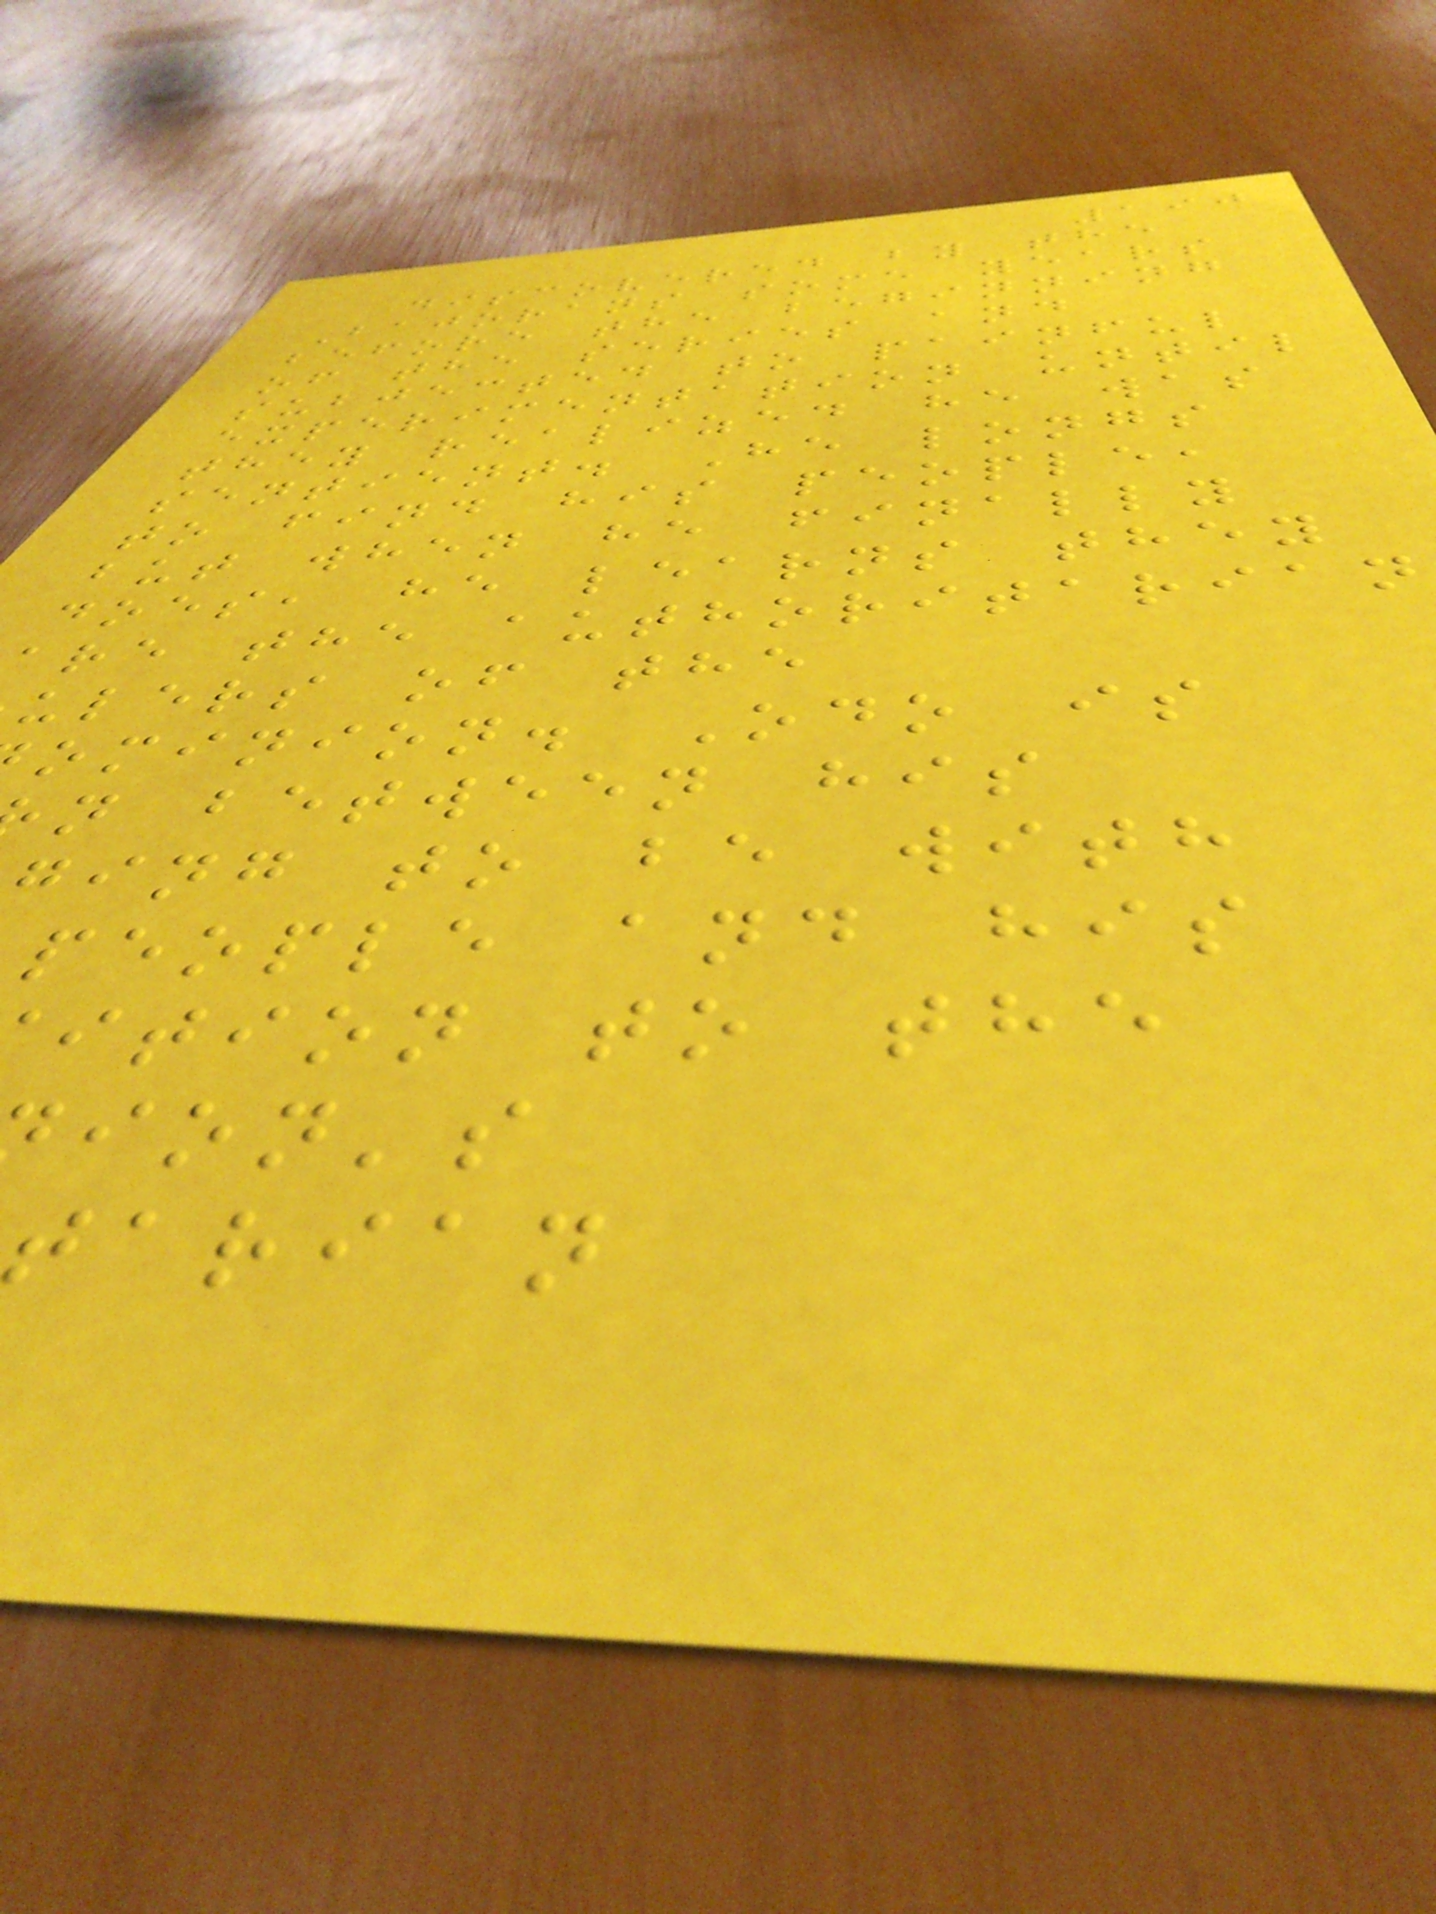190
discovered by the
Bajorans some years
before the beginning
of the series and
subjected to painful
experimentation until
they realized he was
sentient. He longs
to find his people,
but when he finally
does, he learns they
are the authoritarian
ulers of the
ominion. Odo is
n between his
ging to be with
people and his
ition to the
ion's
tarian
